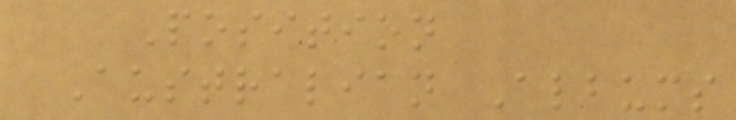Position
Australian Albums
